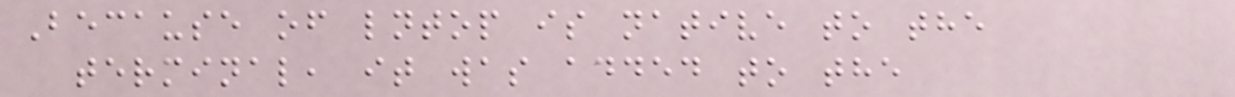Because of lntop is native to the
terminal, it was added to the
